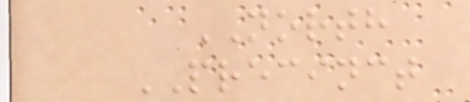NORTH
PRECINCT
